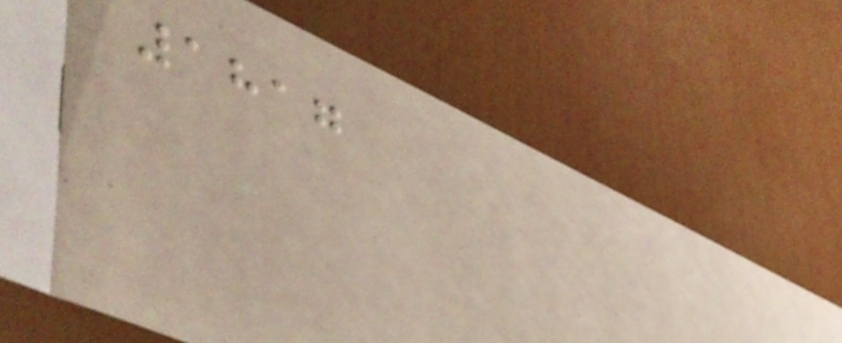1817
